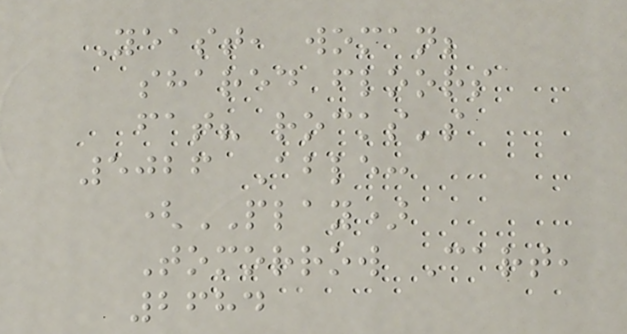Yeast, woman;
shared floors
fat? rocks's
5026 Able:
(PLAY)
Tomorrow Cart,
2684
